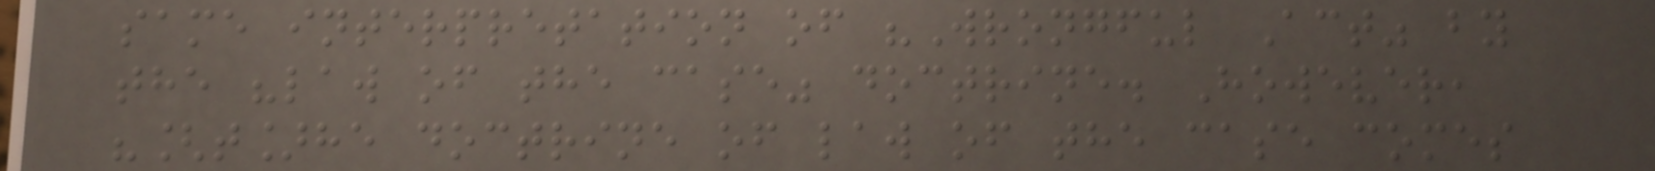same interpretation of "Wrongful Act" by
the "law of the case" doctrine. However,
"[t]he doctrine of law of the case comes
